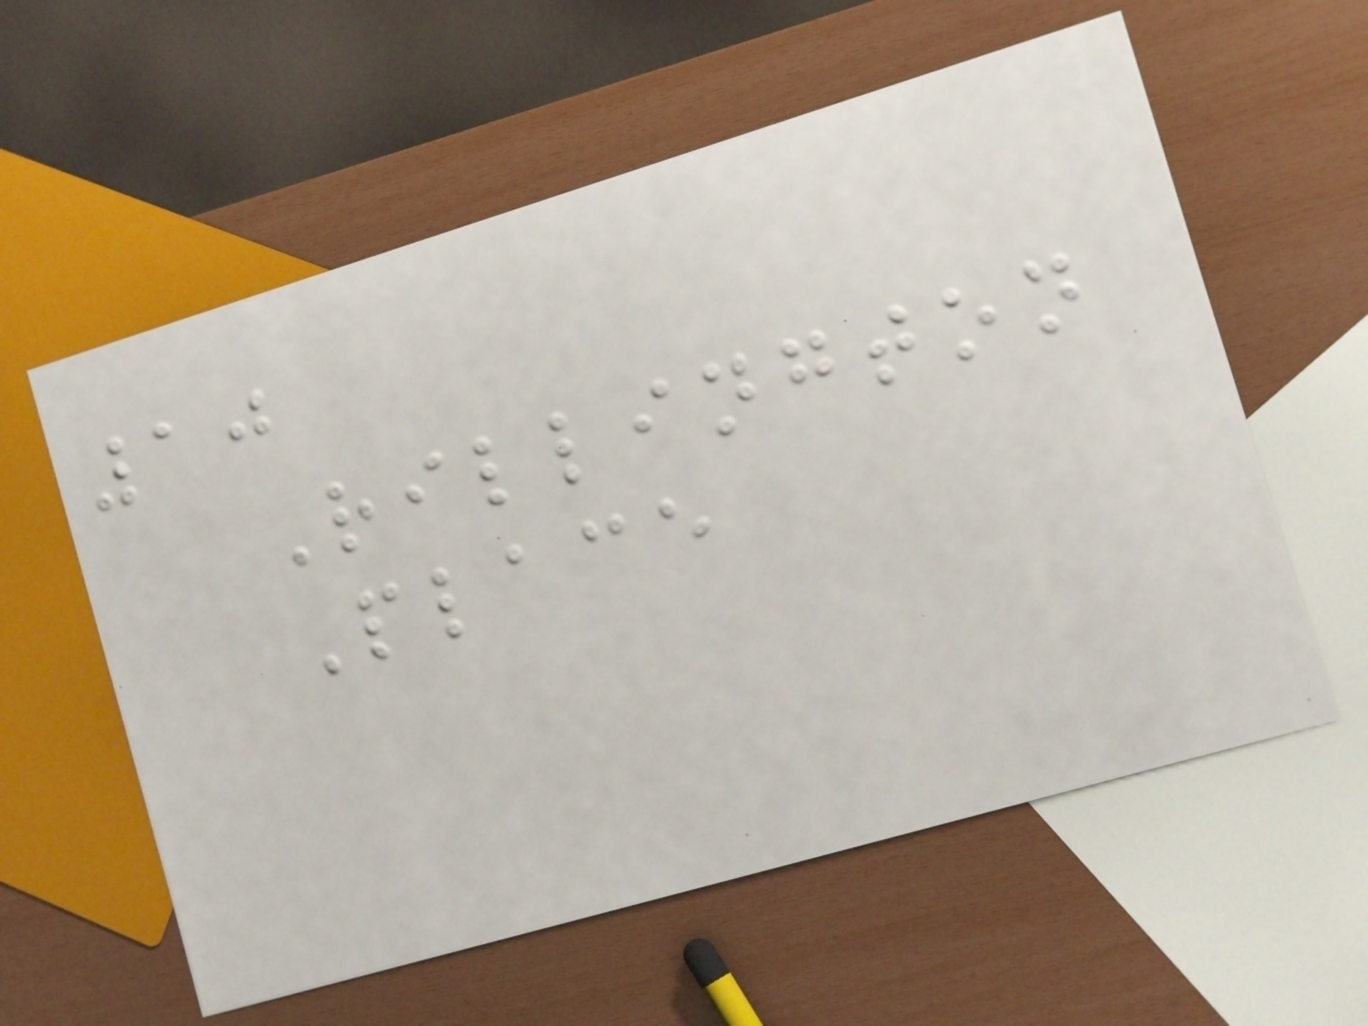10
Rillington
Place
